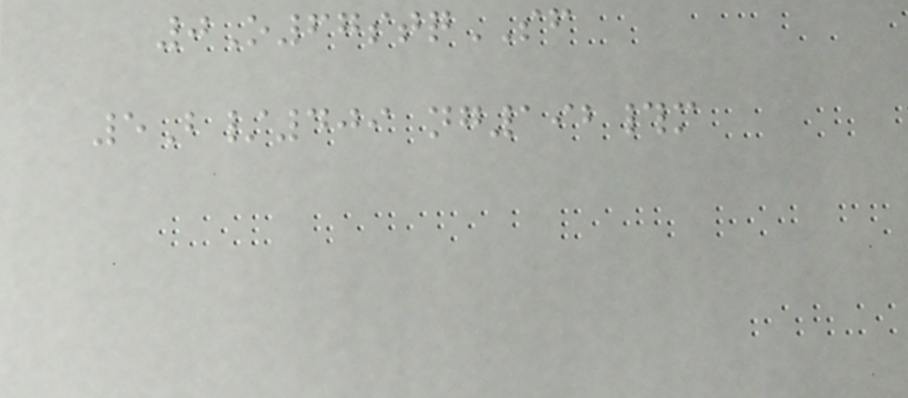0O67stqSF
5B/409 ng192#m
